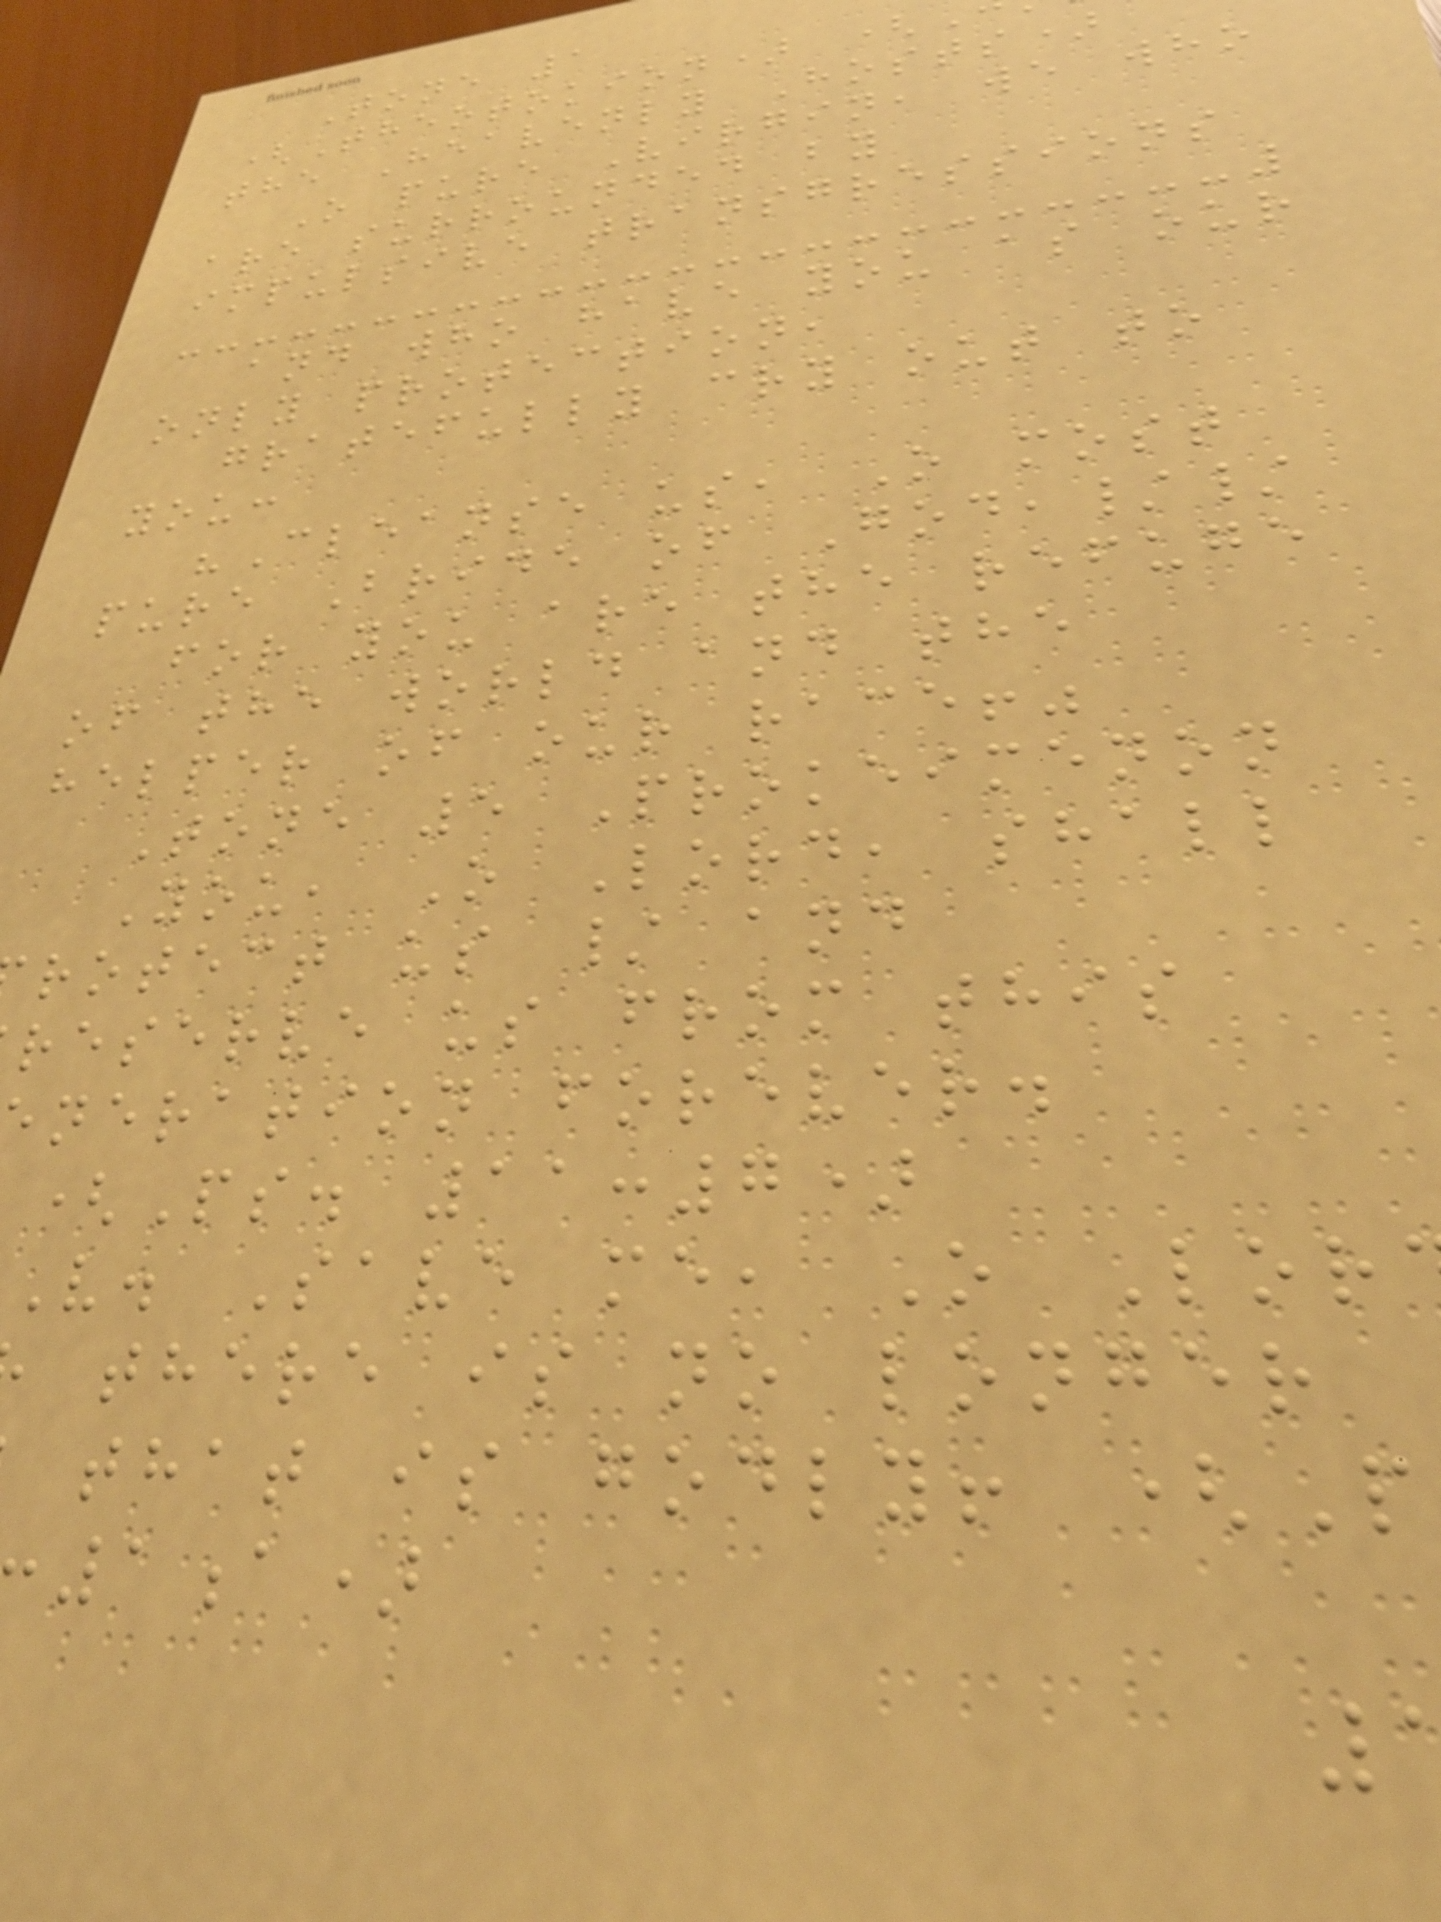Tone 1
(Theotokion) (
the Heavenly Hosts)
O pure Virgin, we who
are surrounded by
impulsive transgressions
and who have you as our
only protection,
gratefully cry out to
you:
"Cleanse us, O most
pure Bride of God,//
for you are the refuge
of the world and the
helper of our race!"
Tone 5 Prokeimenon
You, O Lord, shall
rotect us / and
reserve us from this
neration forever.
(Ps. 11:7)
V. Save me, O Lor
there is no longer
that is godly! (P
1a)
